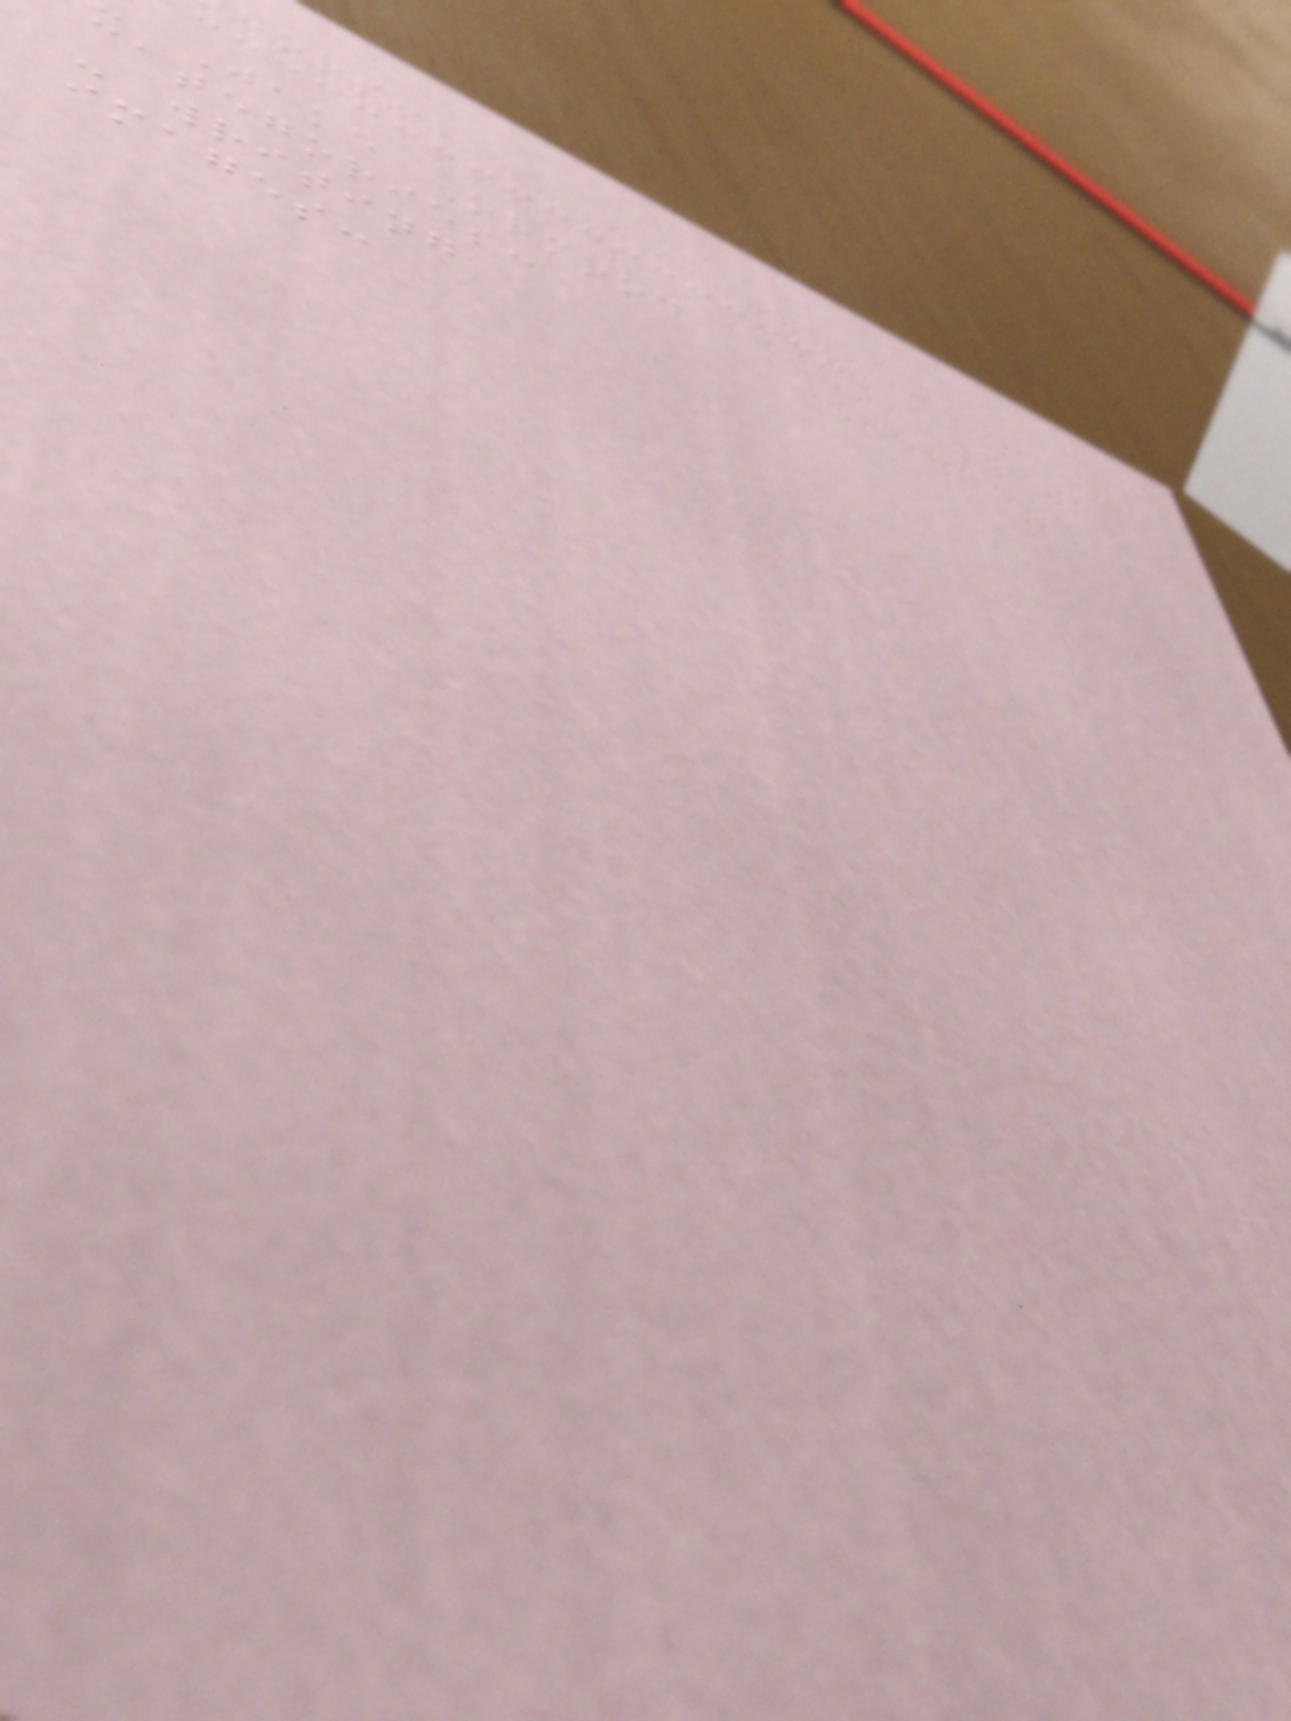hors:
Jake Ormrod
categories:
- writing
images:
